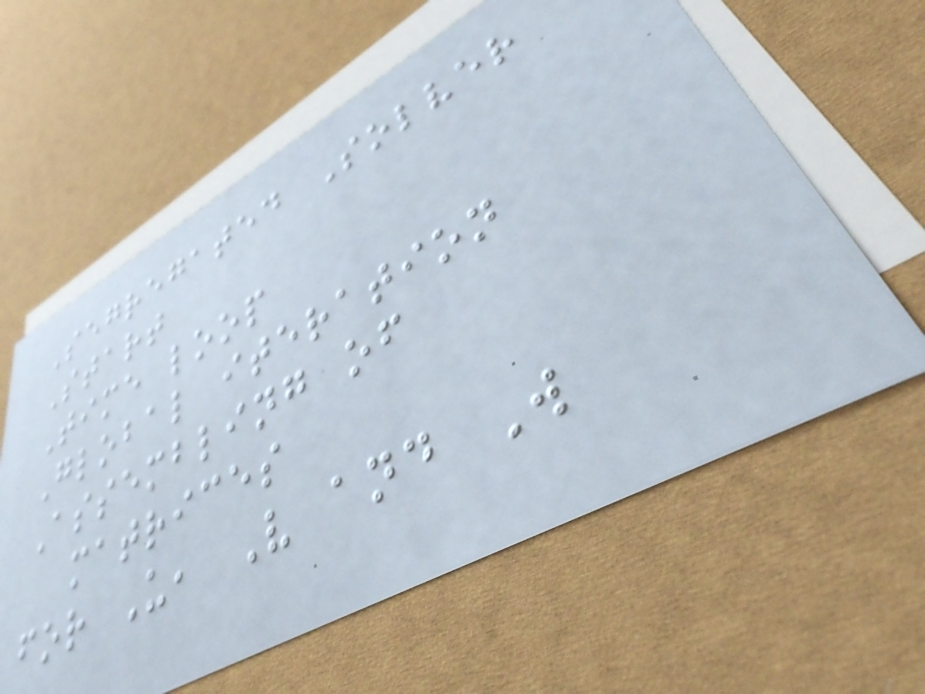Segregated Solver
Start
Time loop
Global iteration
Assembling of
matrices
for U, V and W
